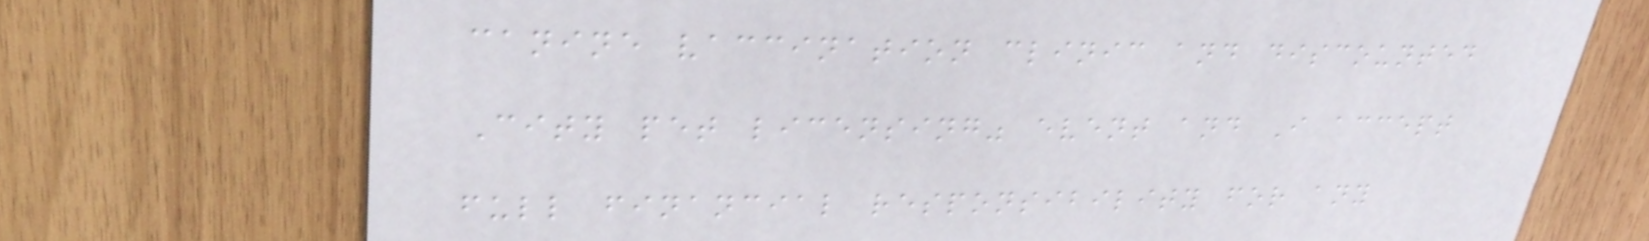canine vaccination clinic and discounted
City pet licensing" event and I accept
full financial responsibility for any
